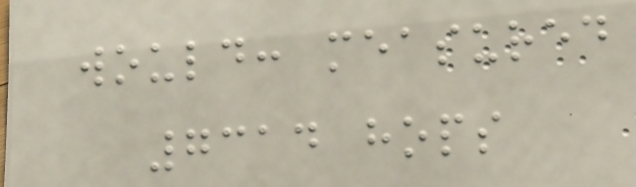would: measured
7314 hops
